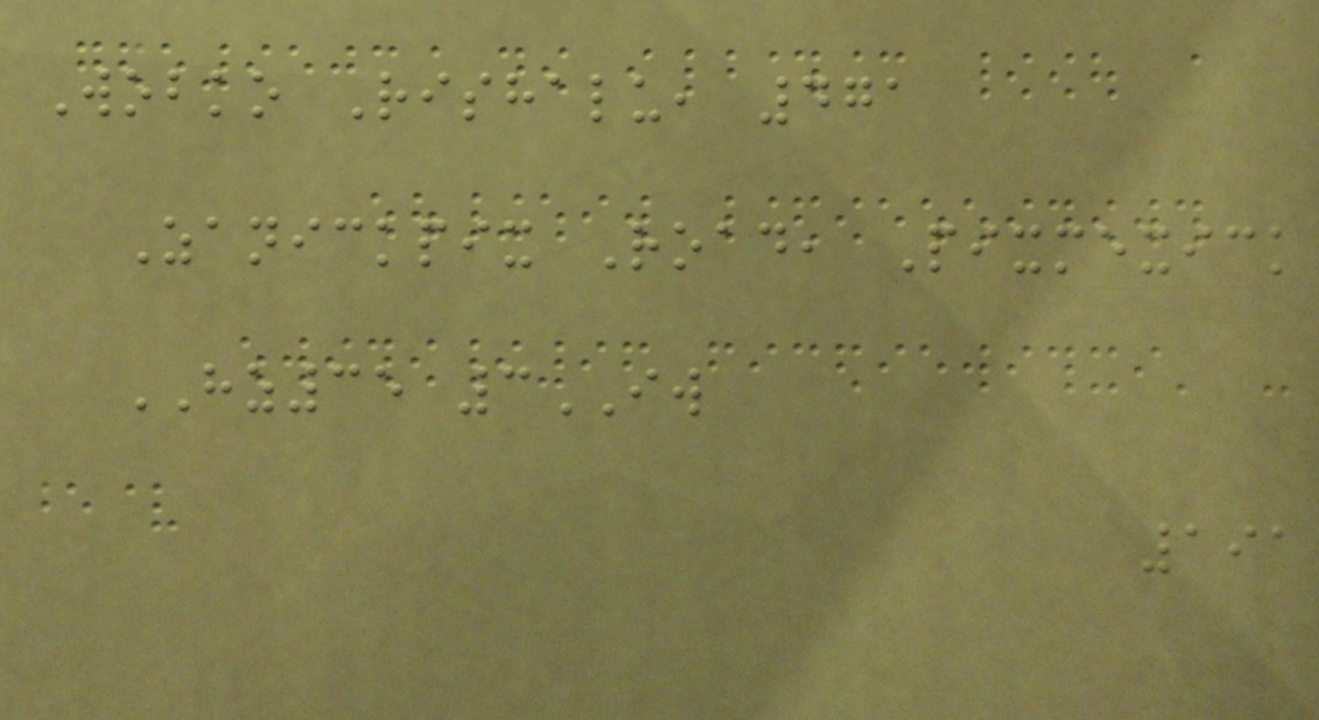Wobko Rishalu, 471
Zanickpix Road, Pixmexick
HZ35 3IW
191
